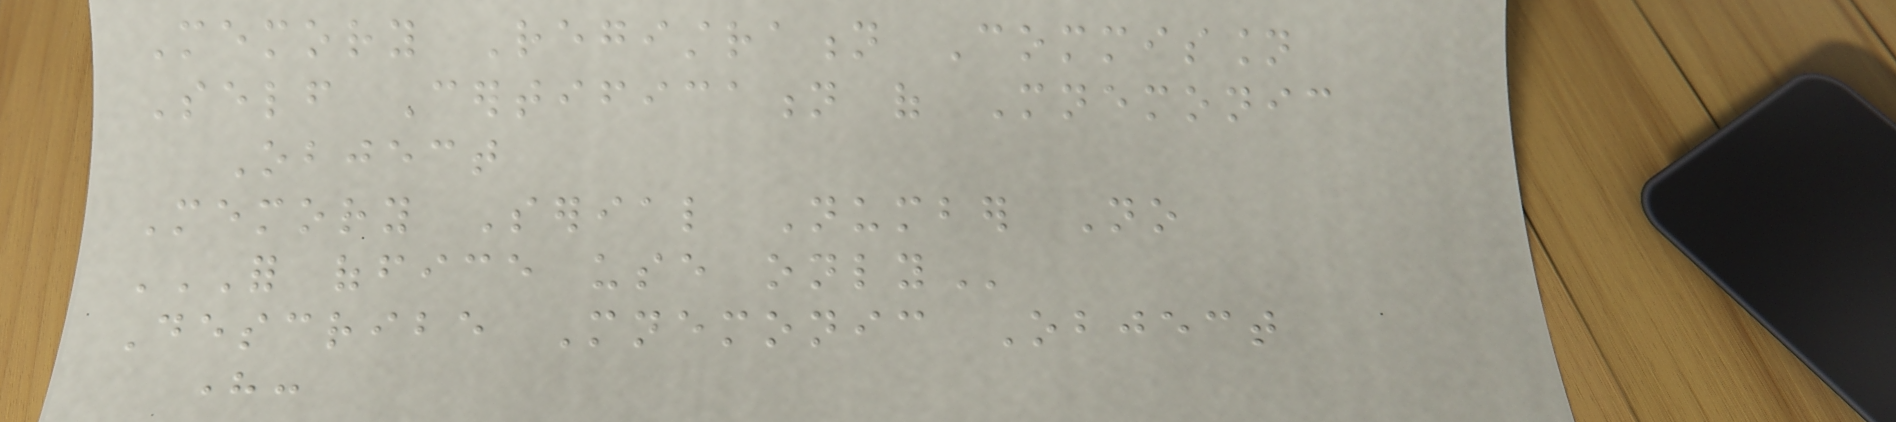Memory Registration Commission
Self Certification of Mnemonic
Object
Memory Serial Number No
FOR OFFICE USE ONLY
Describe Mnemonic Object
here:
